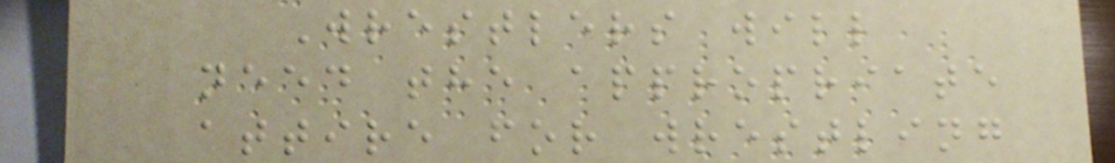Wrestlers will
need the appropriate
attire for wrestling
